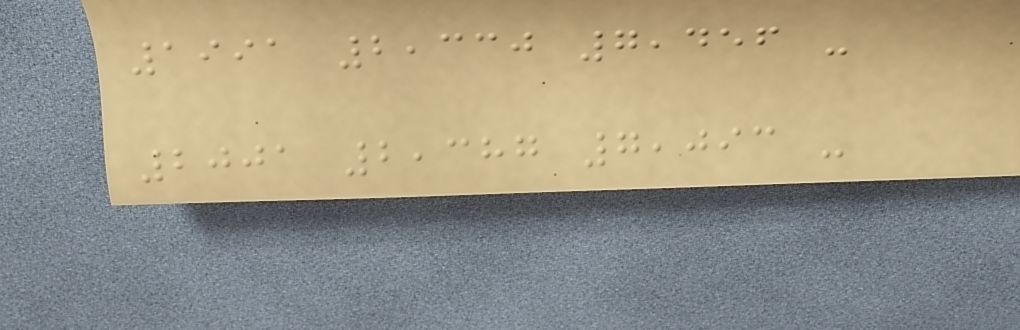1991 2,330 7,456 -
2001 2,387 7,093 -
